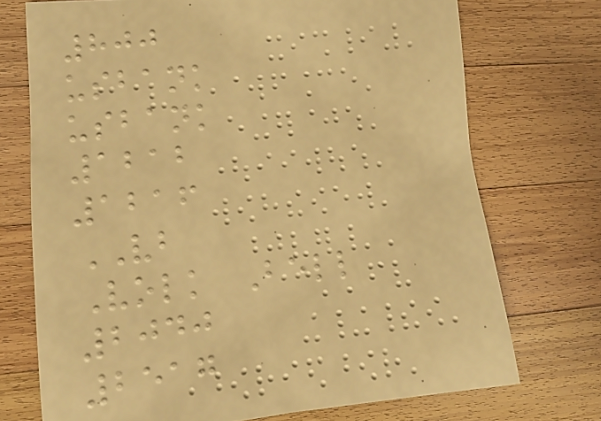800
usbank
usbank
1212
1216
VB
Volk Bell
2040
2517
